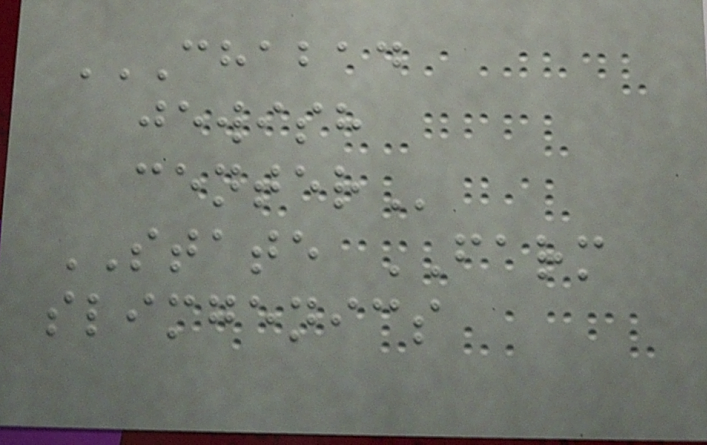CHABAD
JEWISH
CENTER
STATE FARM
slimgenics
